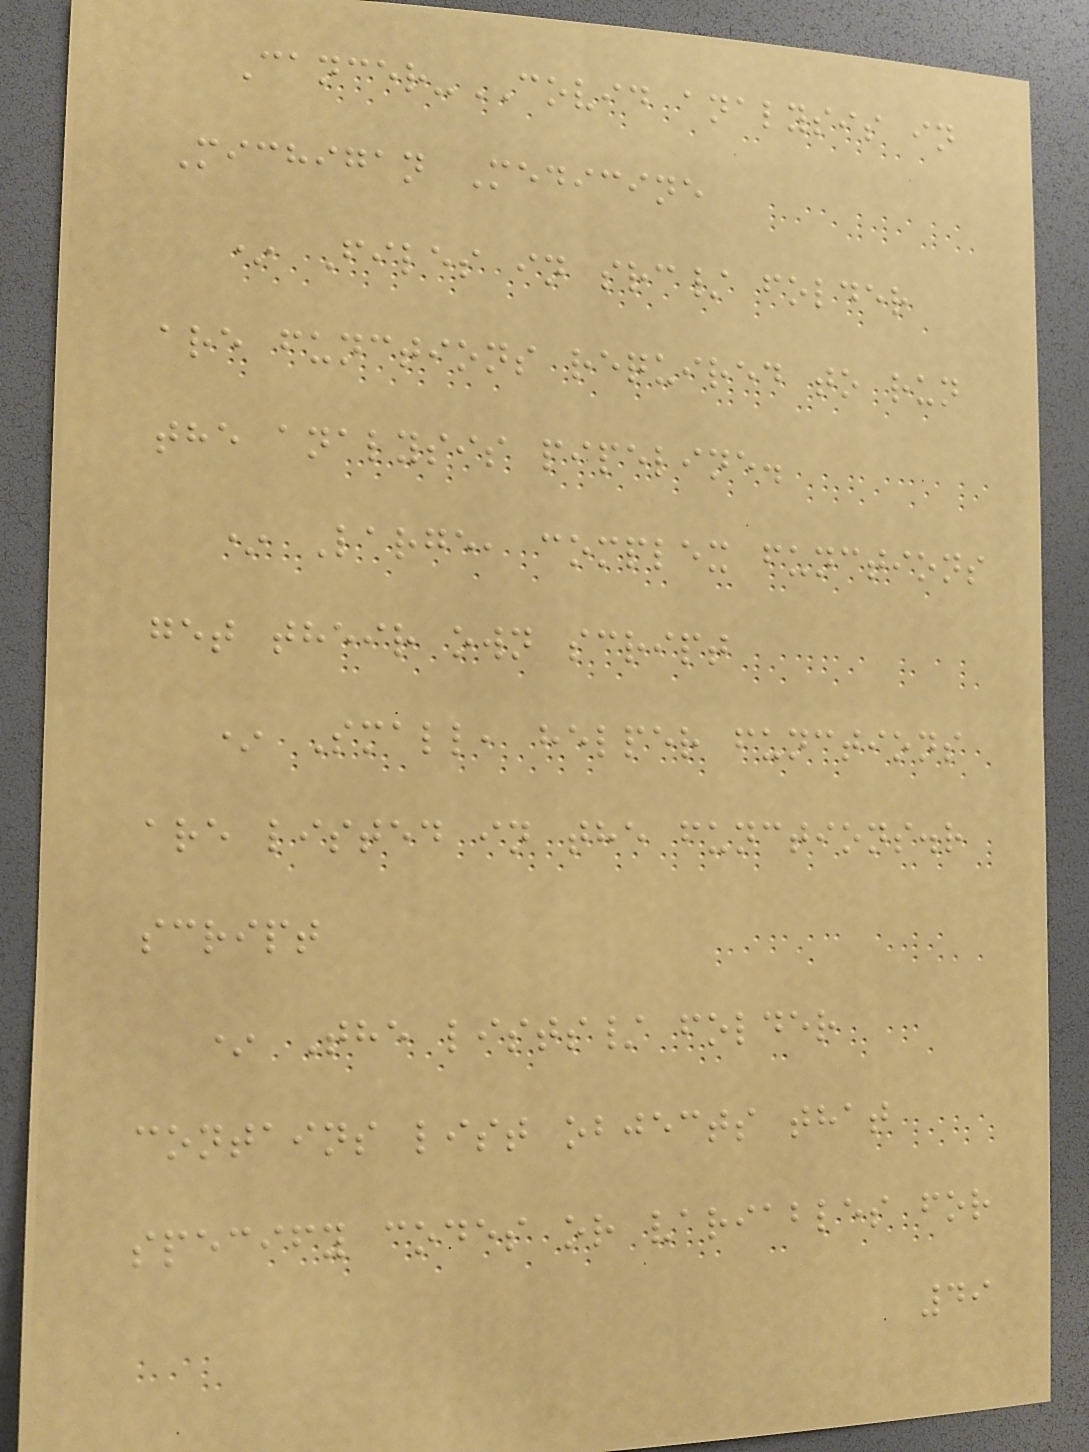Cancer-COVID analysis in
Michigan Medicine
* Files in src/ folder
are functions required to run
the analysis pipeline.
* Large, complex functions
get their own script
* Small, helper functions
are listed in the functions.r
script
* The lists/ folder
contains list objects that
specify codes or variables for
49
